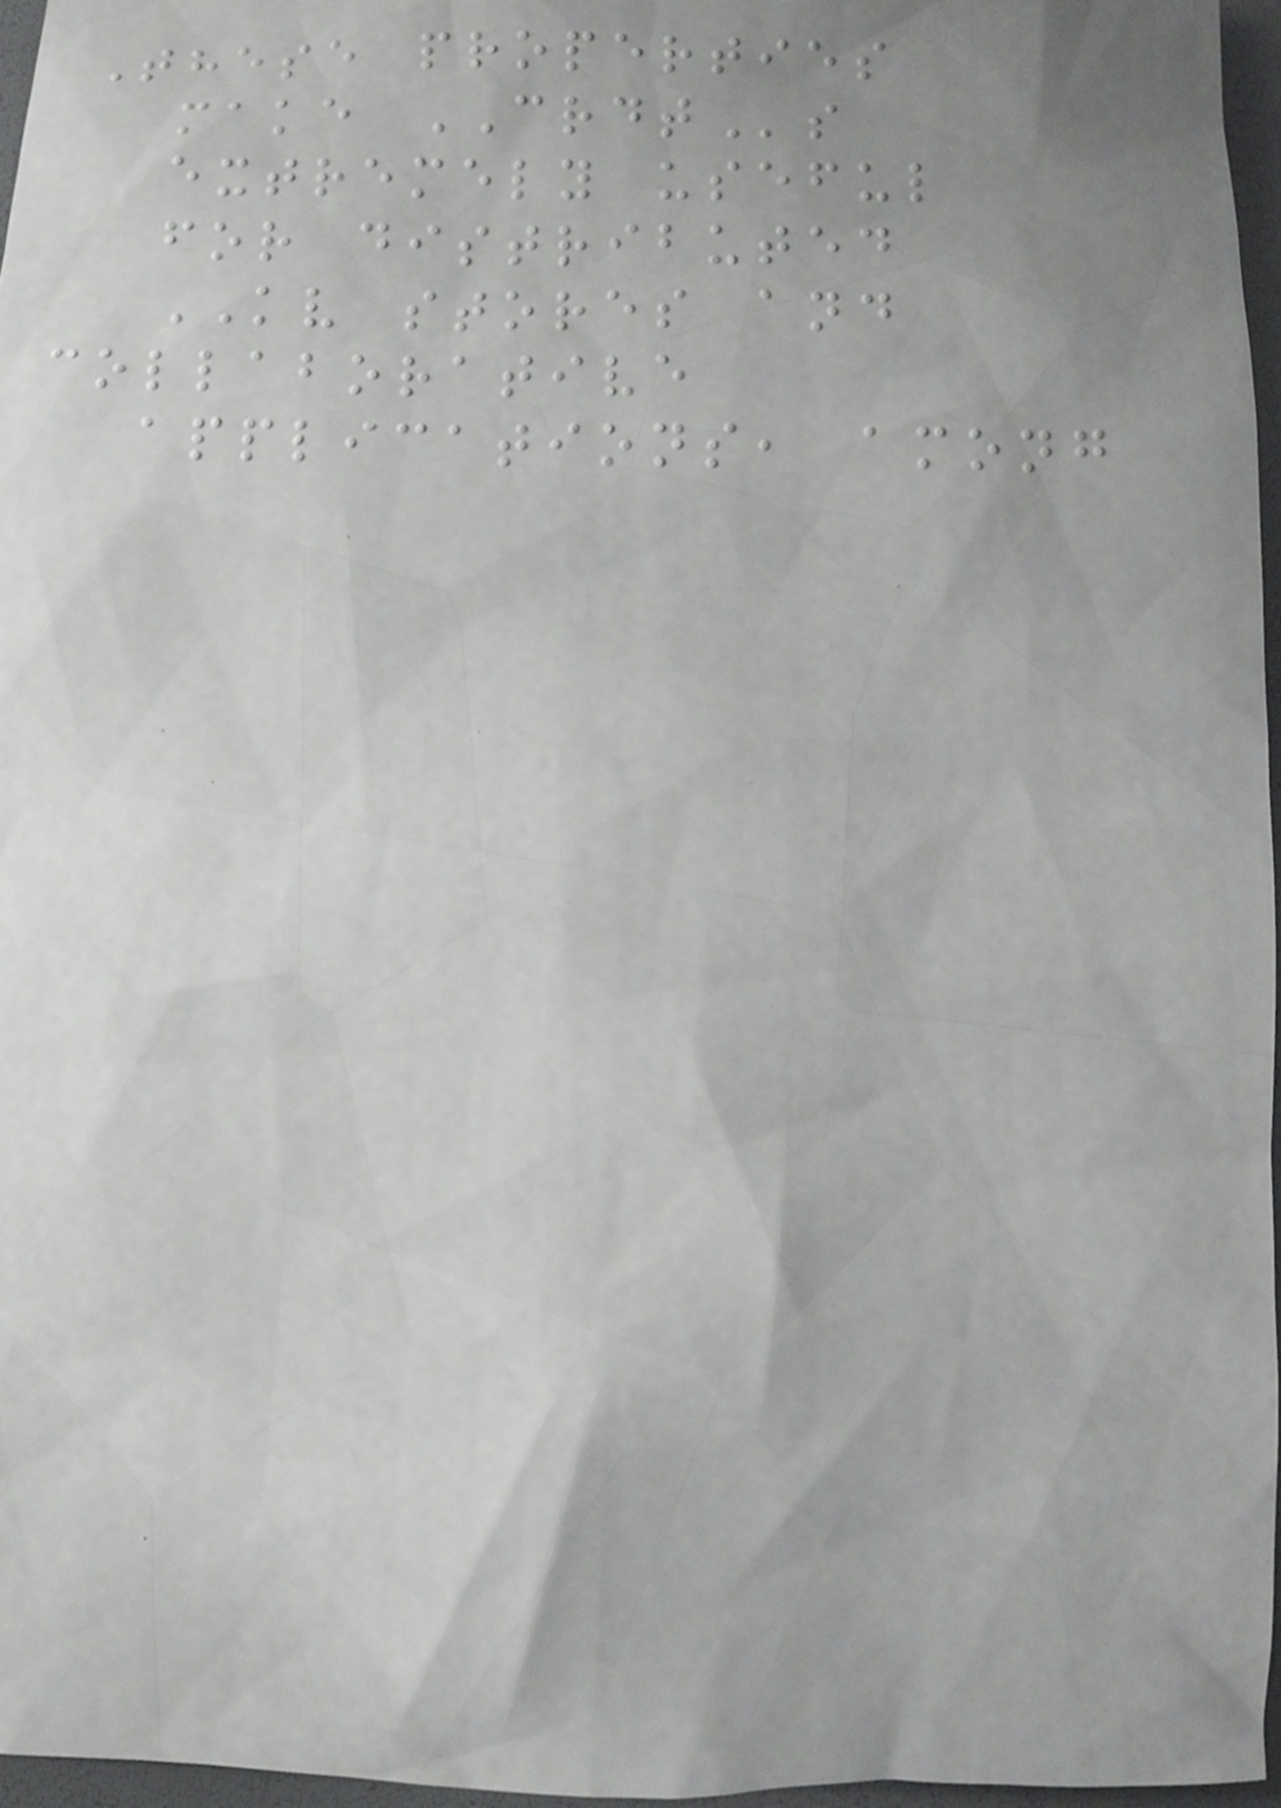These properties
make CRDTs
extremely useful
for distributed
KV stores and
collaborative
applications, among
